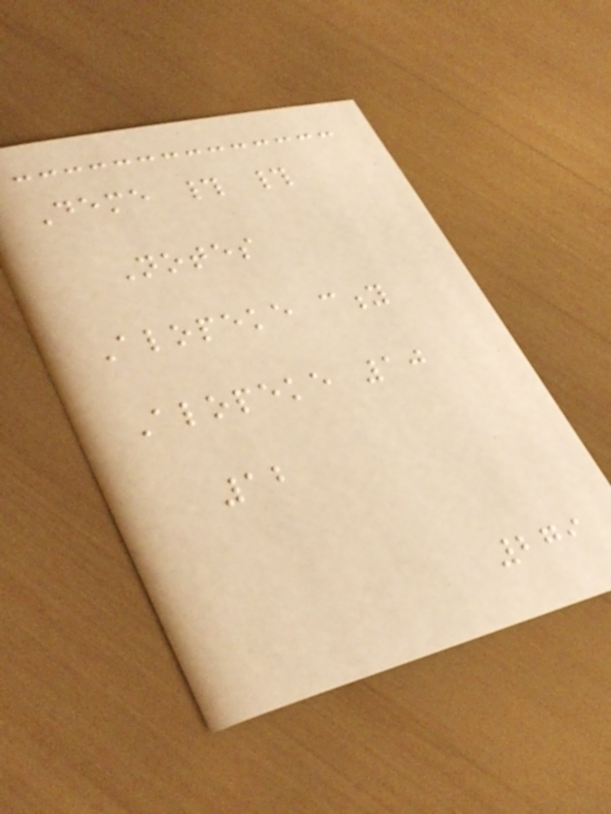Deme # #
Notes
Alopeke city
Alopeke 10
12
279
